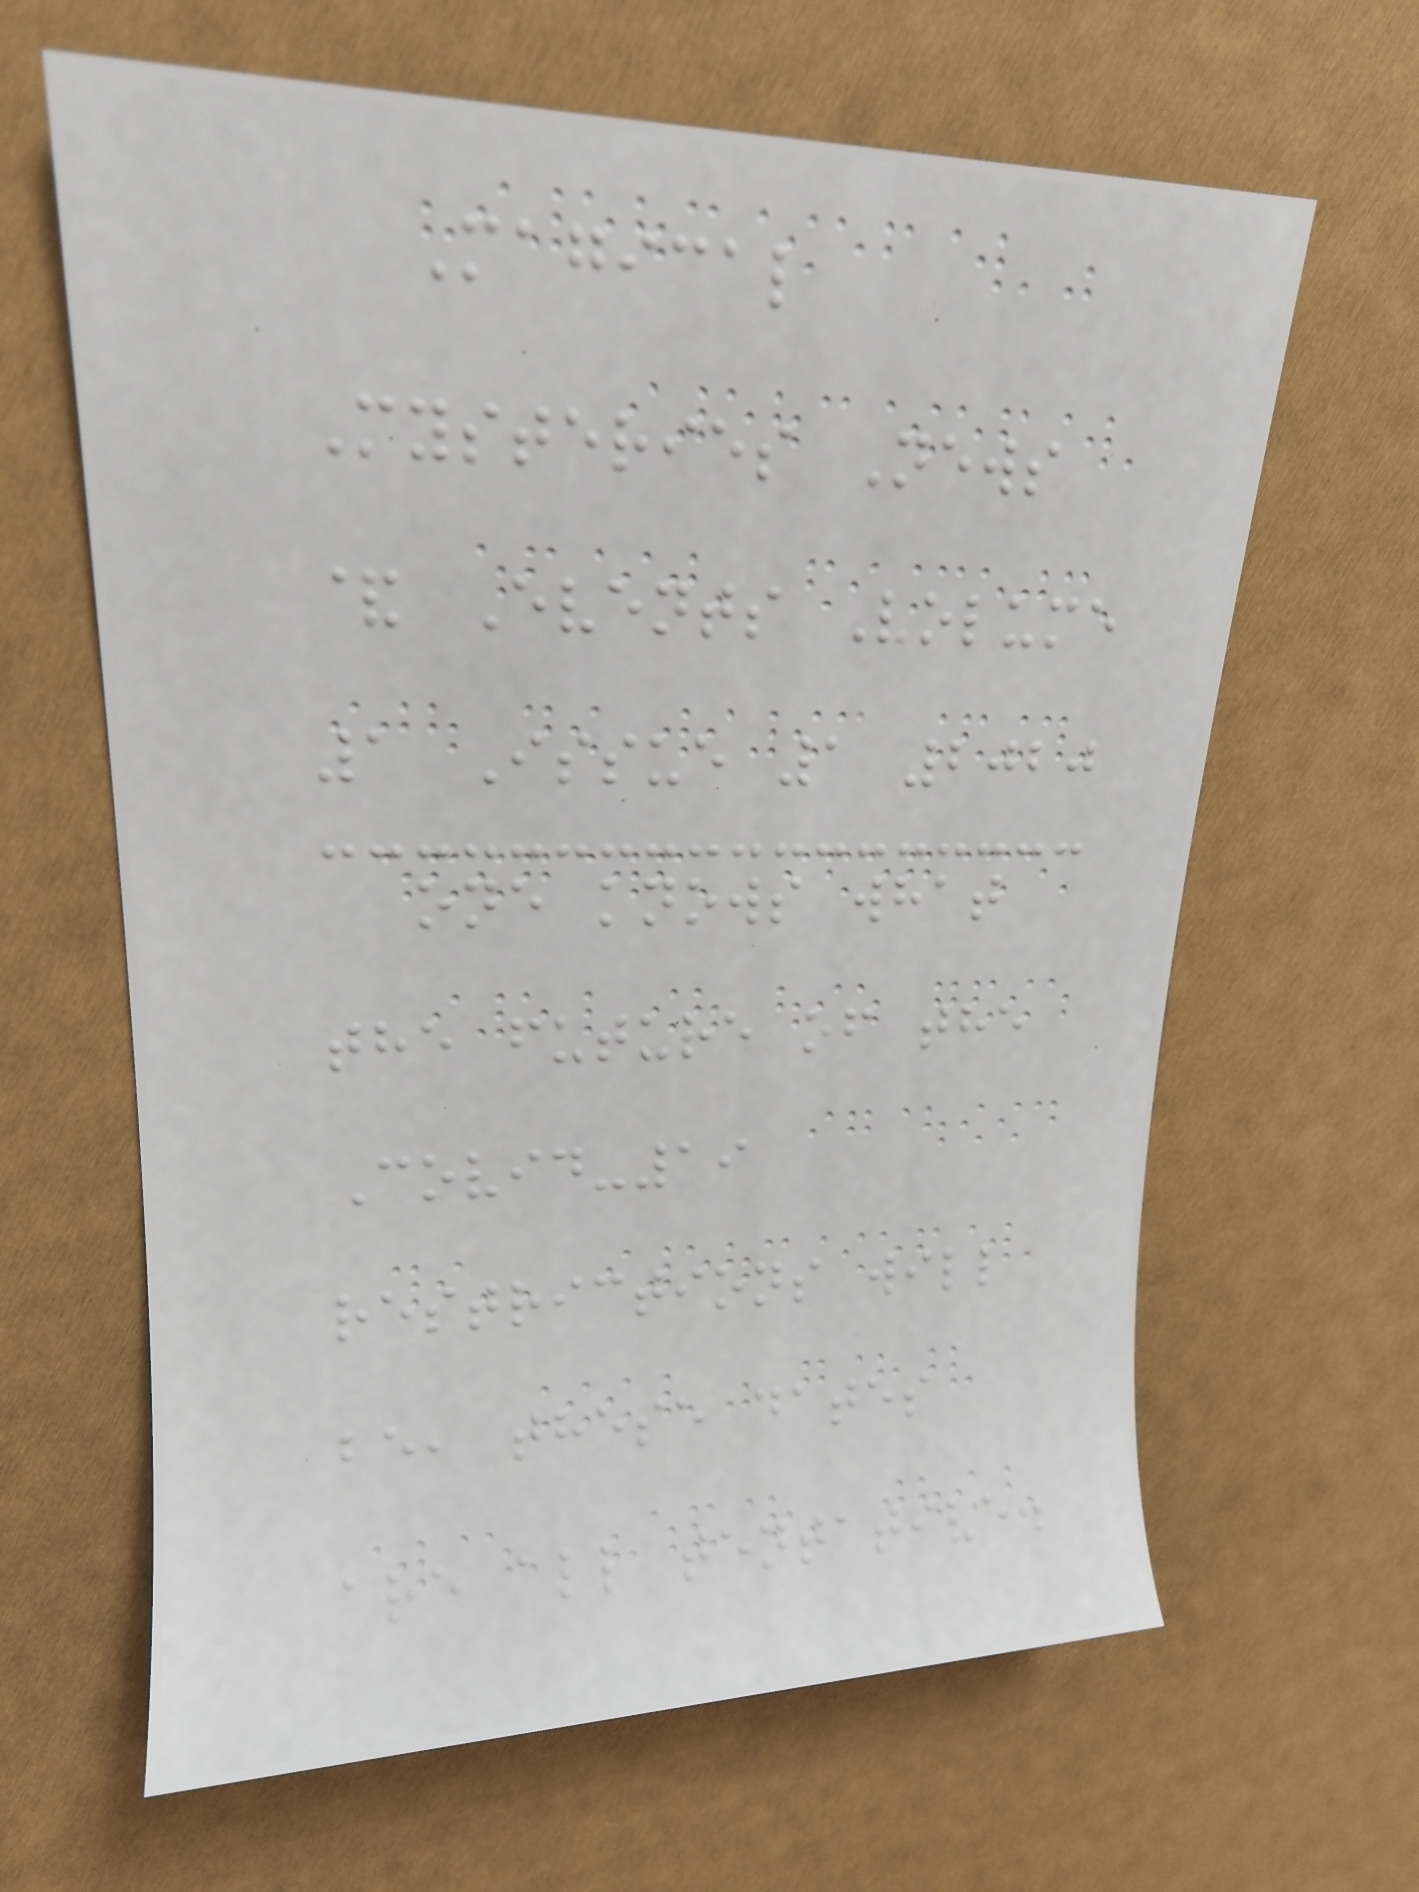Magical
Mysteries News
& Events Volume
1 Issue 1 2020
one knows what
the future of the
Covid-19
restrictions will
be, these dates
are all tentative.
